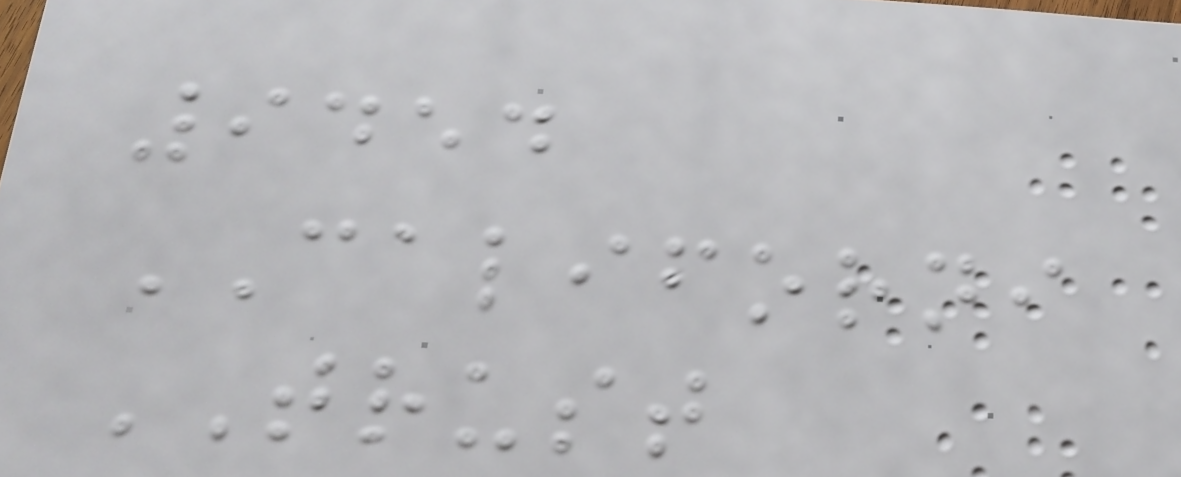9454
CALIFORNI
TRUST
